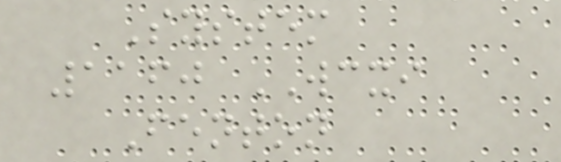System
1160 WCXI
Fenton
